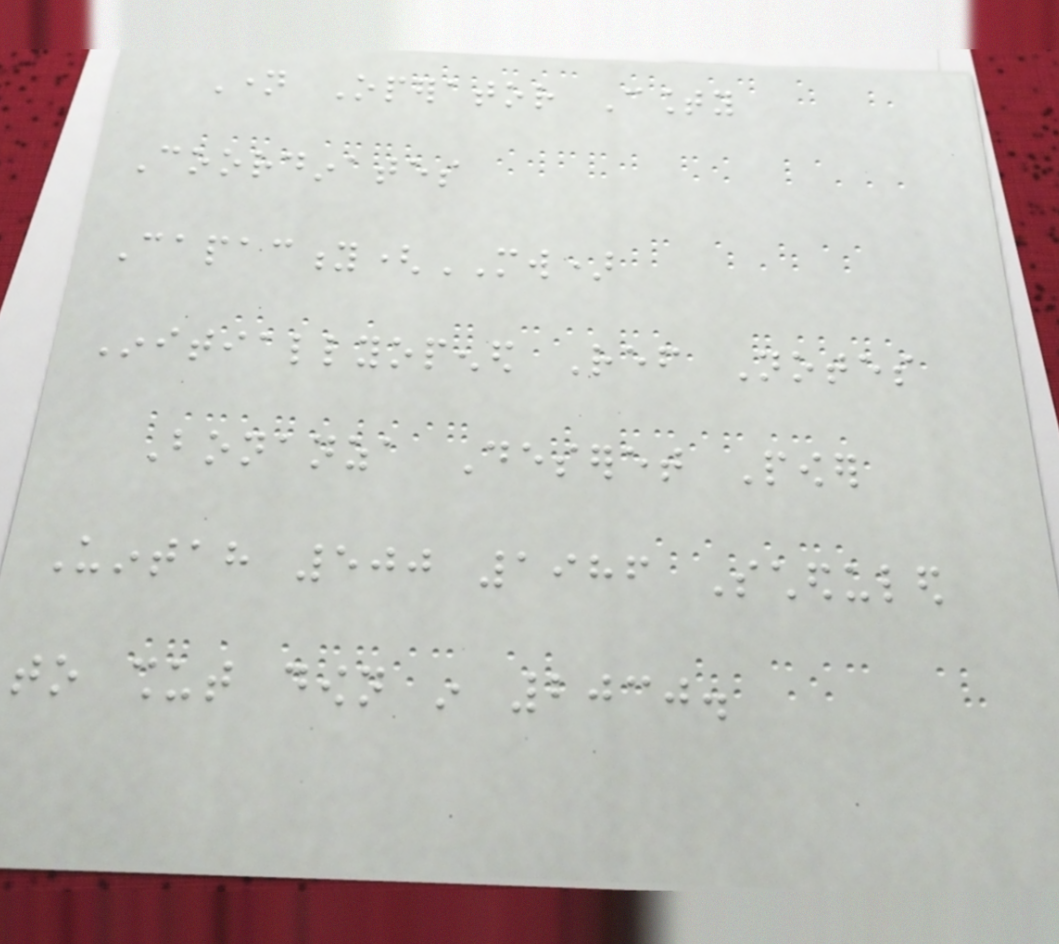Name Operator County
Coordinates
Capacity(MW)
Initiallyopened Ref Notes
Bonanza Deseret Power
Uintah 500 1986 Scheduled
to shut down in 2030.
